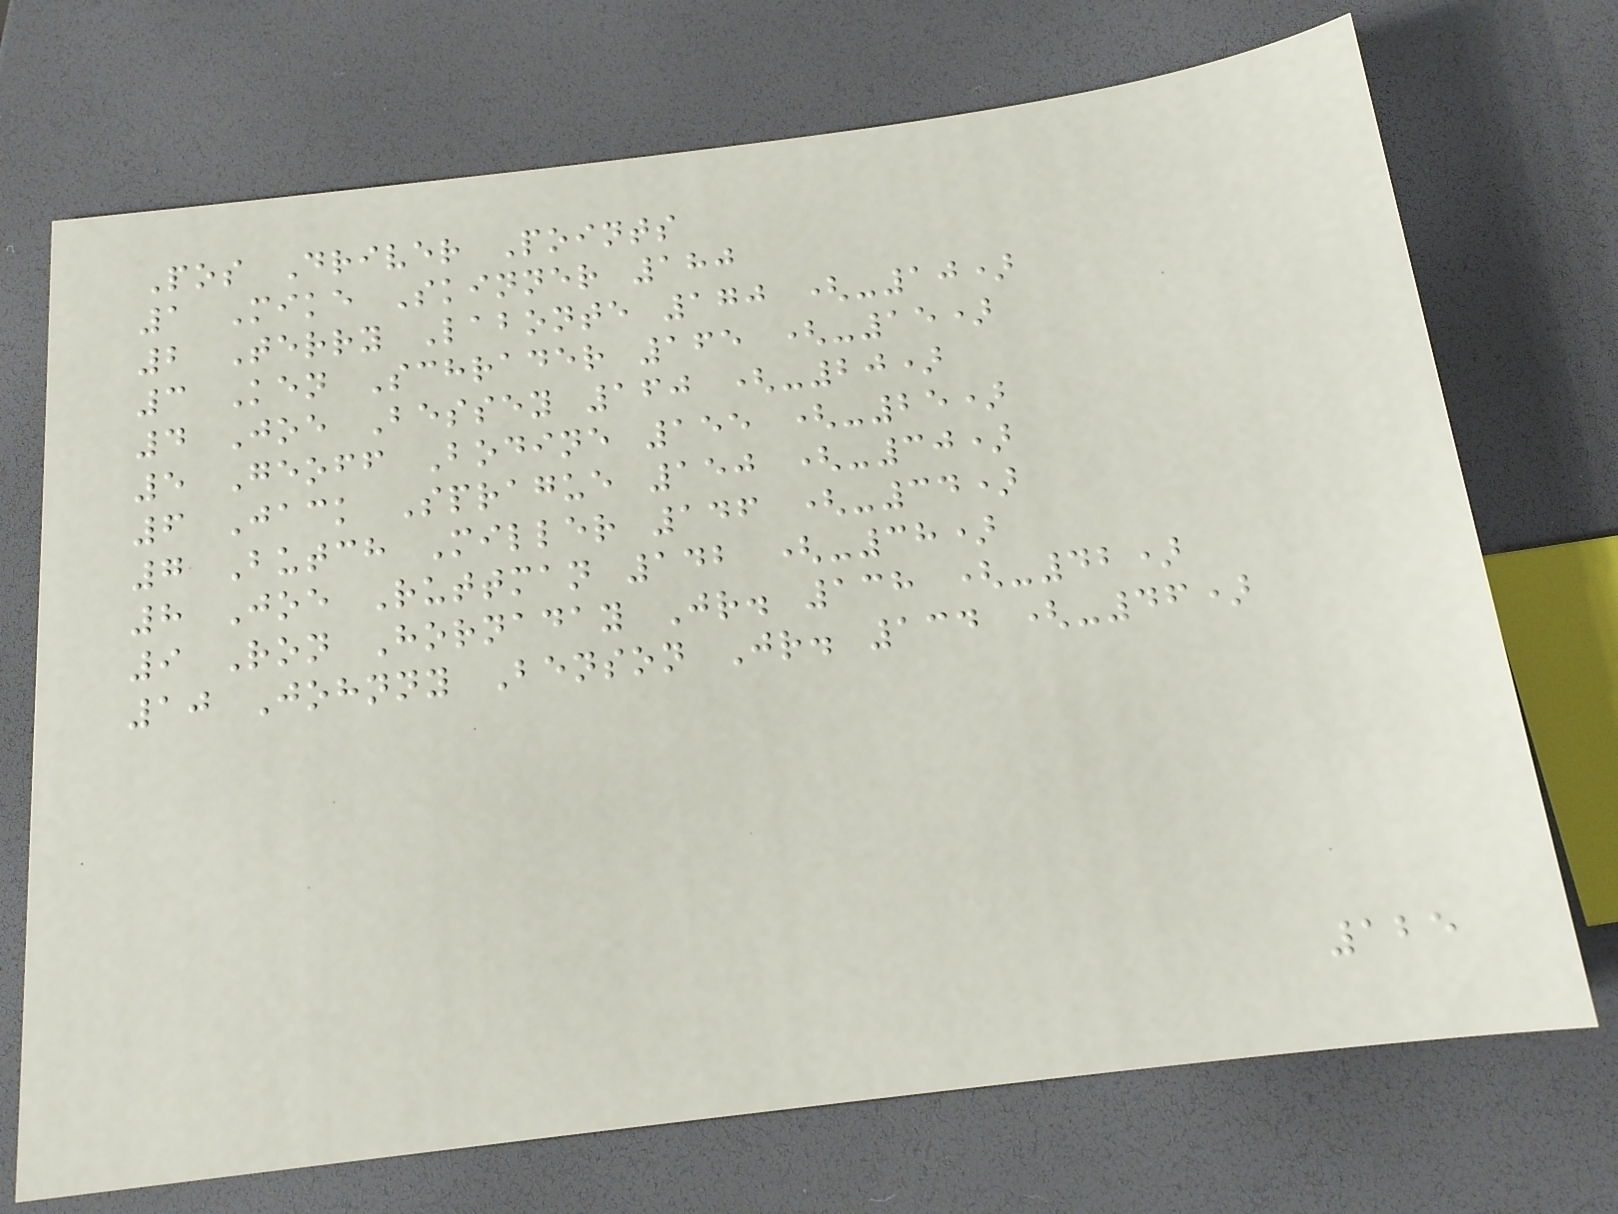Pos Driver Points
1 Mike Skinner 180
2 Terry Labonte 170 (-10)
3 Ken Schrader 165 (-15)
4 Joe Bessey 160 (-20)
5 Geoff Bodine 155 (-25)
6 Jack Sprague 150 (-30)
7 Butch Miller 146 (-34)
8 Joe Ruttman 142 (-38)
9 Ron Hornaday Jr. 138 (-42)
10 Johnny Benson Jr. 134 (-46)
125
